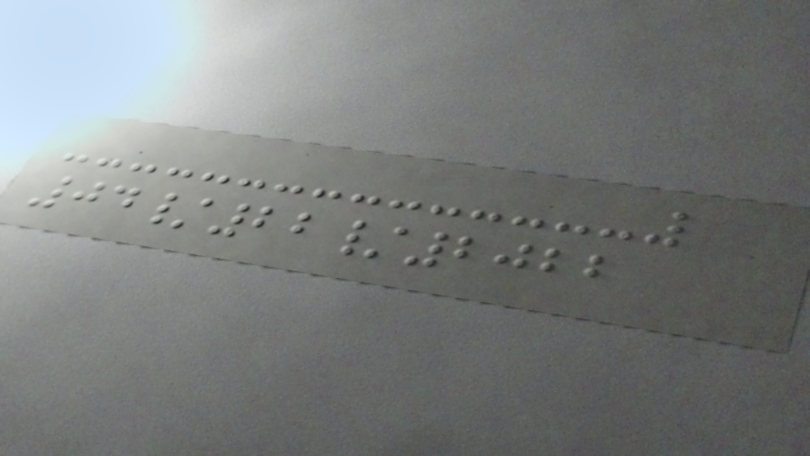04/22/2022
